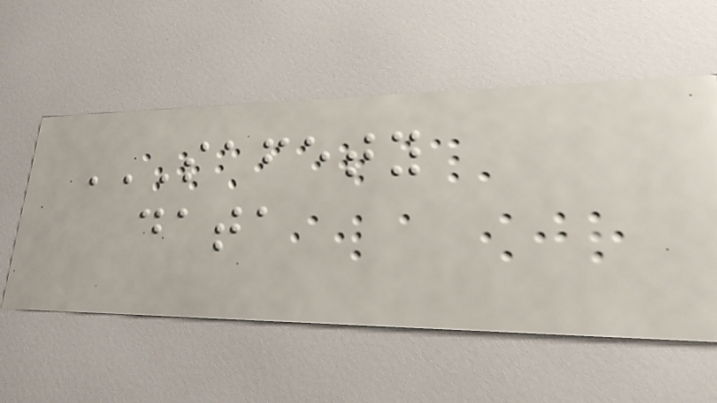SAFETY
DATA
